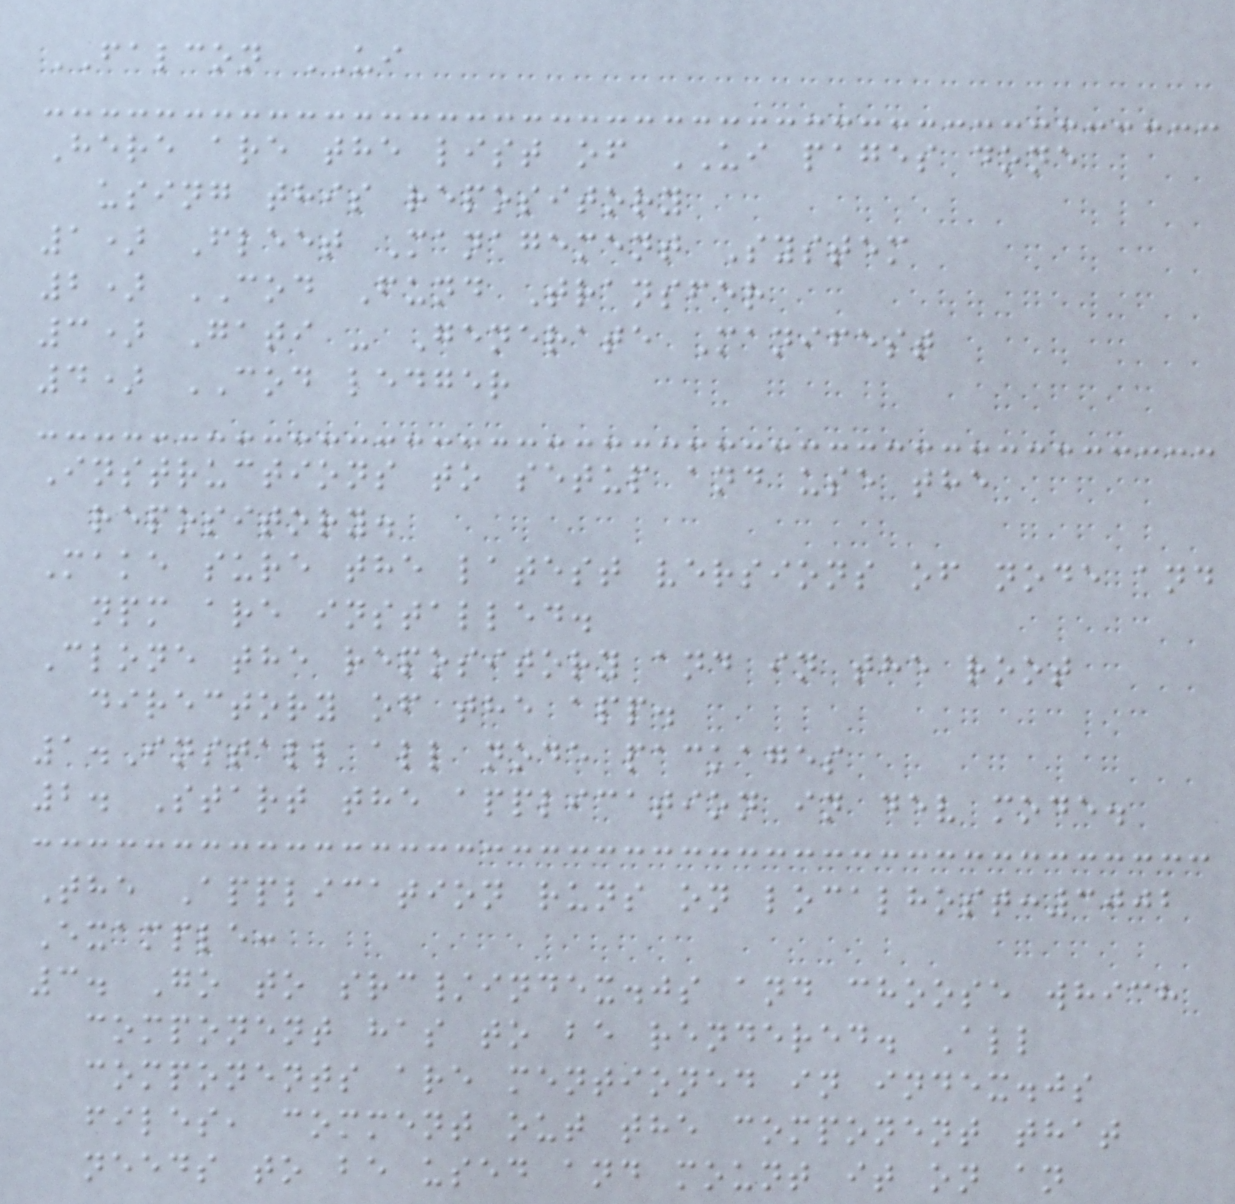FALCON UI
Here are the list of UI pages done
using this repository
1) Fleet Management System
2) COD Fund Transfer
3) Gati - Generate Manifest
4) COD ledger
Instructions to setup and use the
repository.
Make sure the latest versions of node and
npm are installed.
Clone the repository and in the root
directory of the app.
1.Install all node packages
2. Start the application in dev mode.
The Application runs on localhost:3002
Example:
3. Go to src/index.js and choose which
component has to be rendered. All
components are mentioned in index.js
files, comment out the component that
needs to be used and mount it on an
